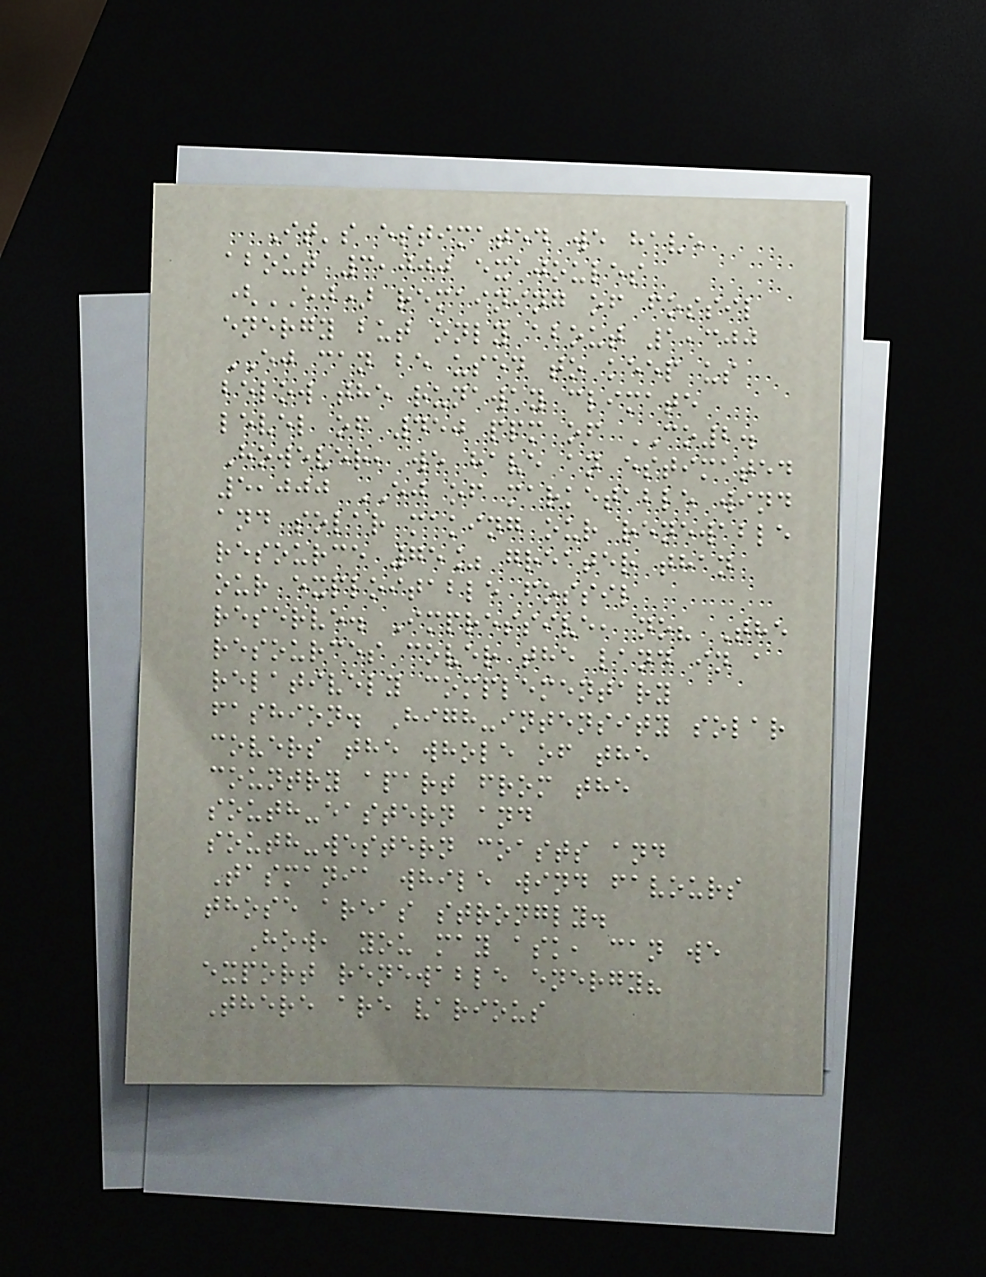It's estimated we have
about 3,000 exajoules
(EJ) remaining of fossil
energy but only about 1,300
EJ can be used to keep us
below the runaway climate
level of 450 ppm of CO2.
However, we have an estimated
5,000 EJ of marketable wind
and solar making our renewable
resource 75% greater than
our exploitable fossil
reserve. Impressive, no? The
resources cover the land in a
relatively complementary
fashion. High-intensity solar
covers the whole of the
country apart from the
south-eastern and
south-western coasts and
Tasmania while wind favours
those areas strongly.
How, you may ask, can we
export renewable energy?
There are various
